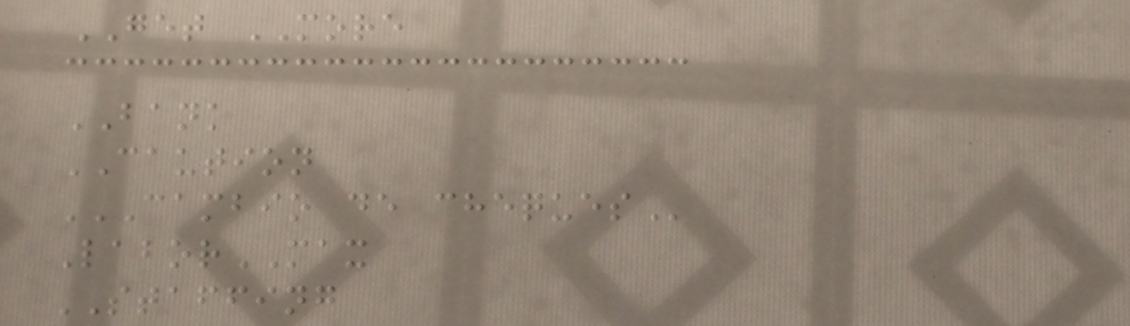GET MORE
BANK
CAUTION
CAMBIO DE CHEQUES
LaborMAX
STAFFING
